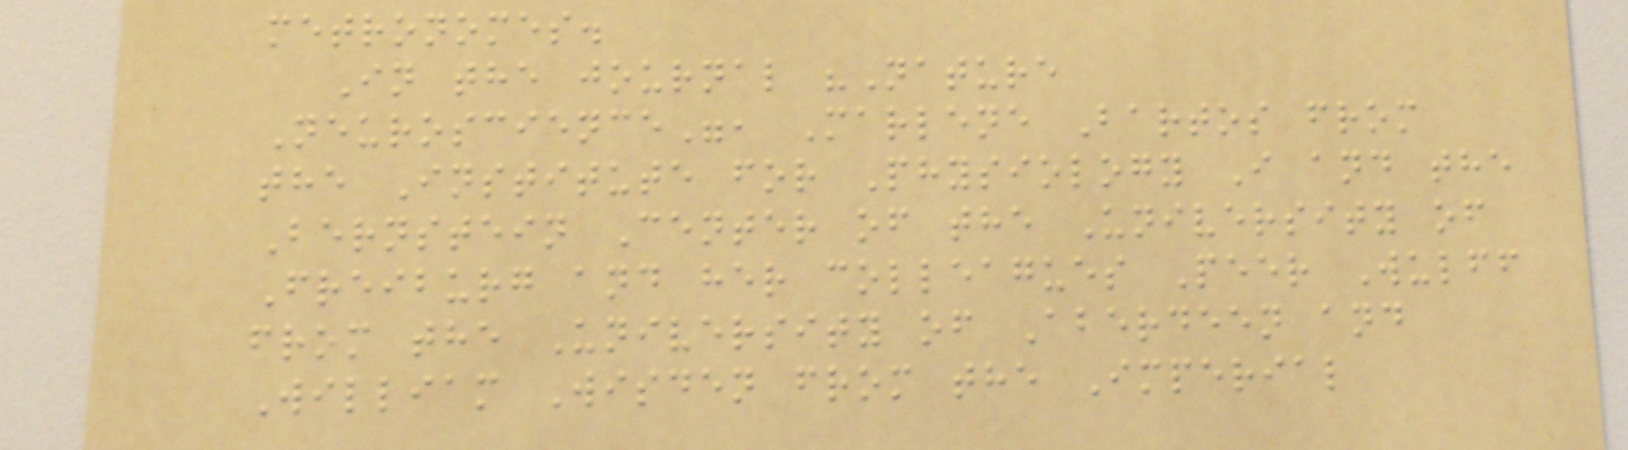metronomes.
In the journal "Nature
Neuroscience", Marlene Bartos from
the Institute for Physiology I and the
Bernstein Center of the University of
Freiburg and her colleagues Peer Wulff
from the University of Aberdeen and
William Wisden from the Imperial
